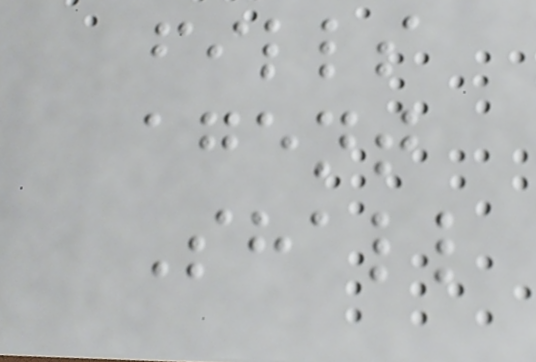fills
agent
Shall
